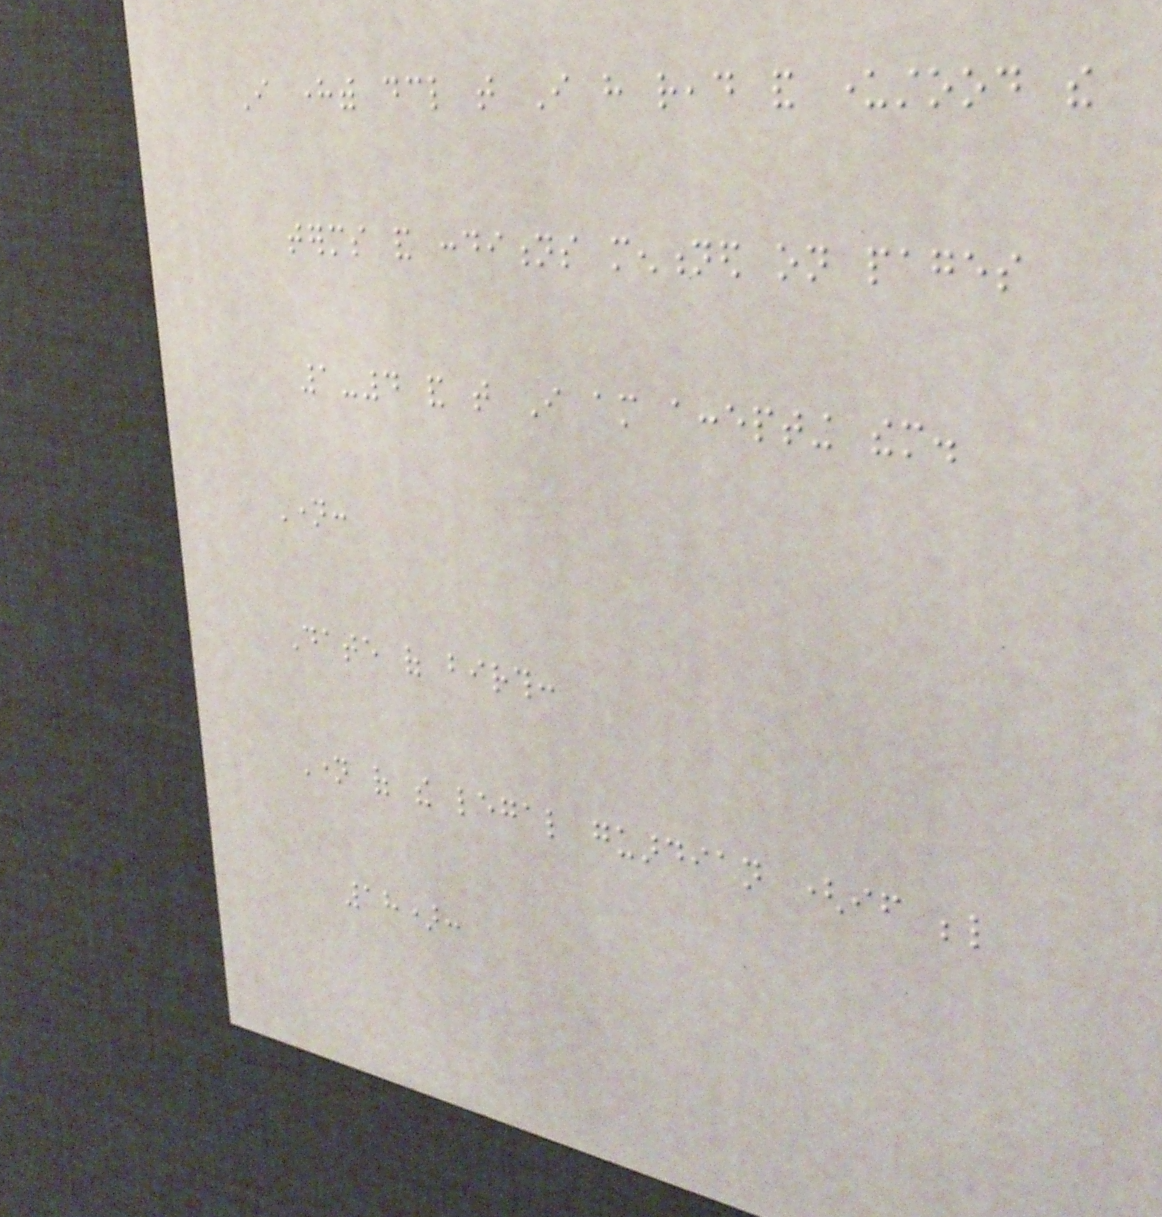I herewith declare that I have read and understood the
terms and conditions mentioned on pages
1-4 and that I am accepting them.
Name:
Date of birth:
Name of the legal guardian (if below
18):
